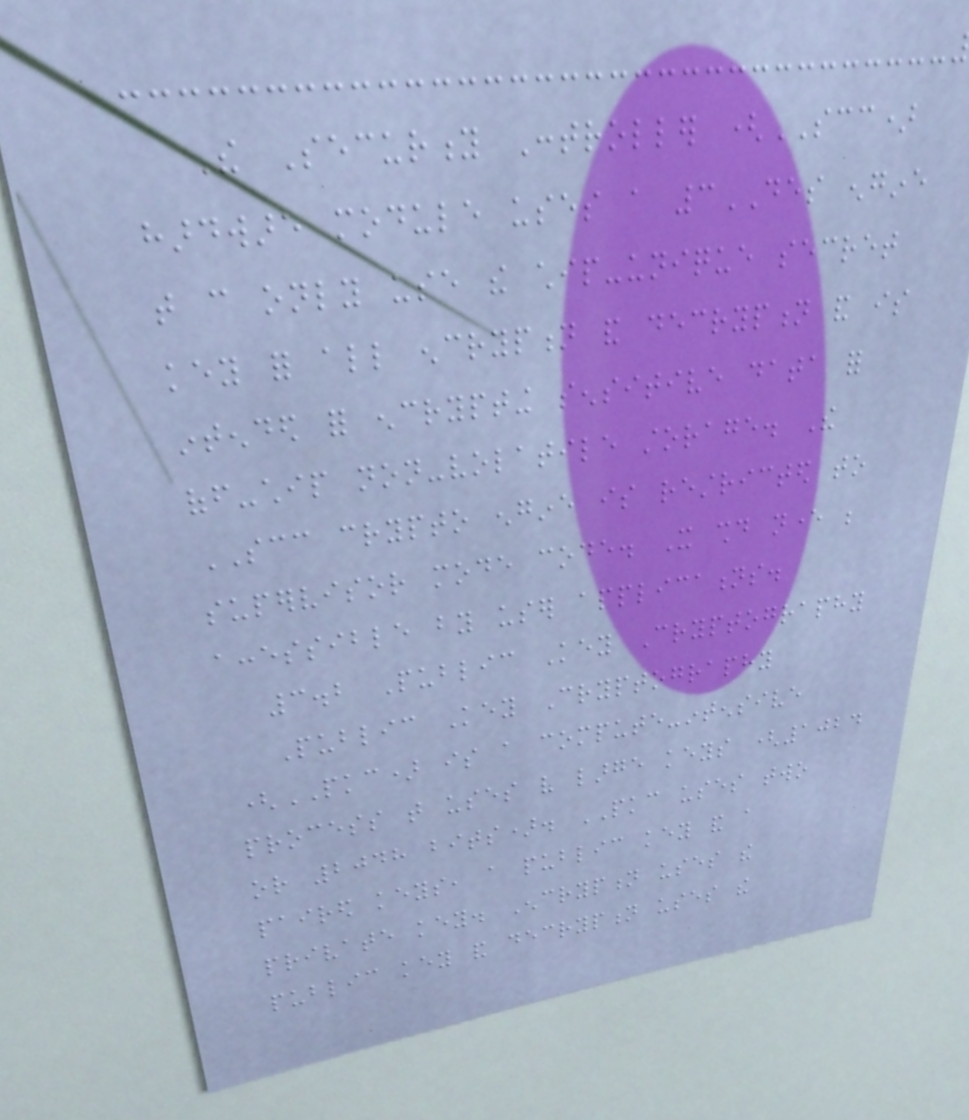The Security Controller (SCC)
hardware module uses a 3DES engine
that can only use the chip-unique secret
key for all encryption and decryption and is
intended for encrypting sensitive data for
off-chip non-volatile storage. The
SCC crypto engine is restricted to
supervisor mode code. It should never be
accessible by user applications.
3.2 Public Key Cryptography
Public Key Cryptography
(PKC) is a compute-intensive
process that uses very large keys (1024
or 2048 bits). PKC uses two
paired keys, a public key and a
private key. Encryption uses the
public key and decryption uses the
